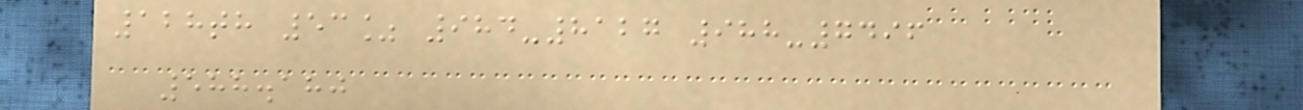128th 53% 984-8127 988-7496
588.180
